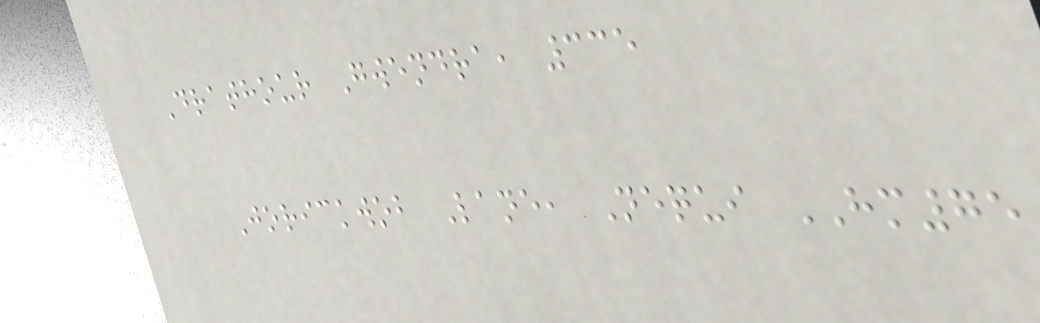Drathour Gwendra, 335
Jorickwob Lane, Nequi HM75
